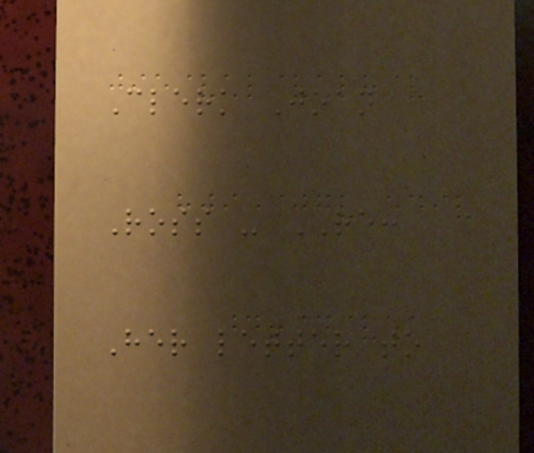Clerk Joan
Ross - RE:
Her letter to
